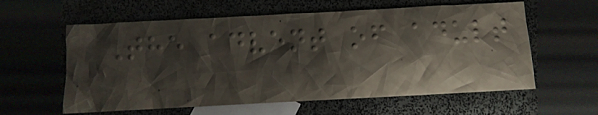The advent of adult
